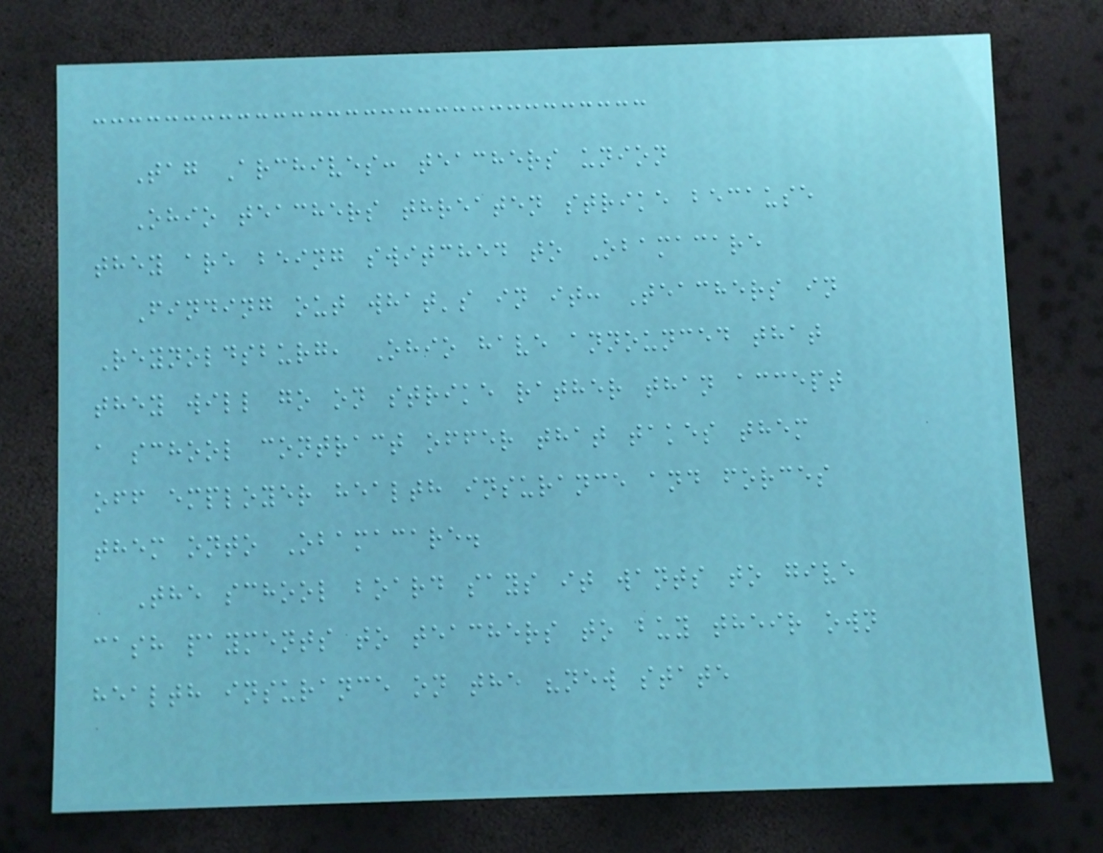Tag Archives: teachers union
Ohio teachers threaten strike because
they are being switched to Obamacare
Finding out what's in it: Teachers in
Reynoldsburg, Ohio have announced that
they will go on strike rather than accept
a school contract offer that takes them
off employer health insurance and forces
them onto Obamacare.
The school board says it wants to give
cash payments to teachers to buy their own
health insurance on the "new state
